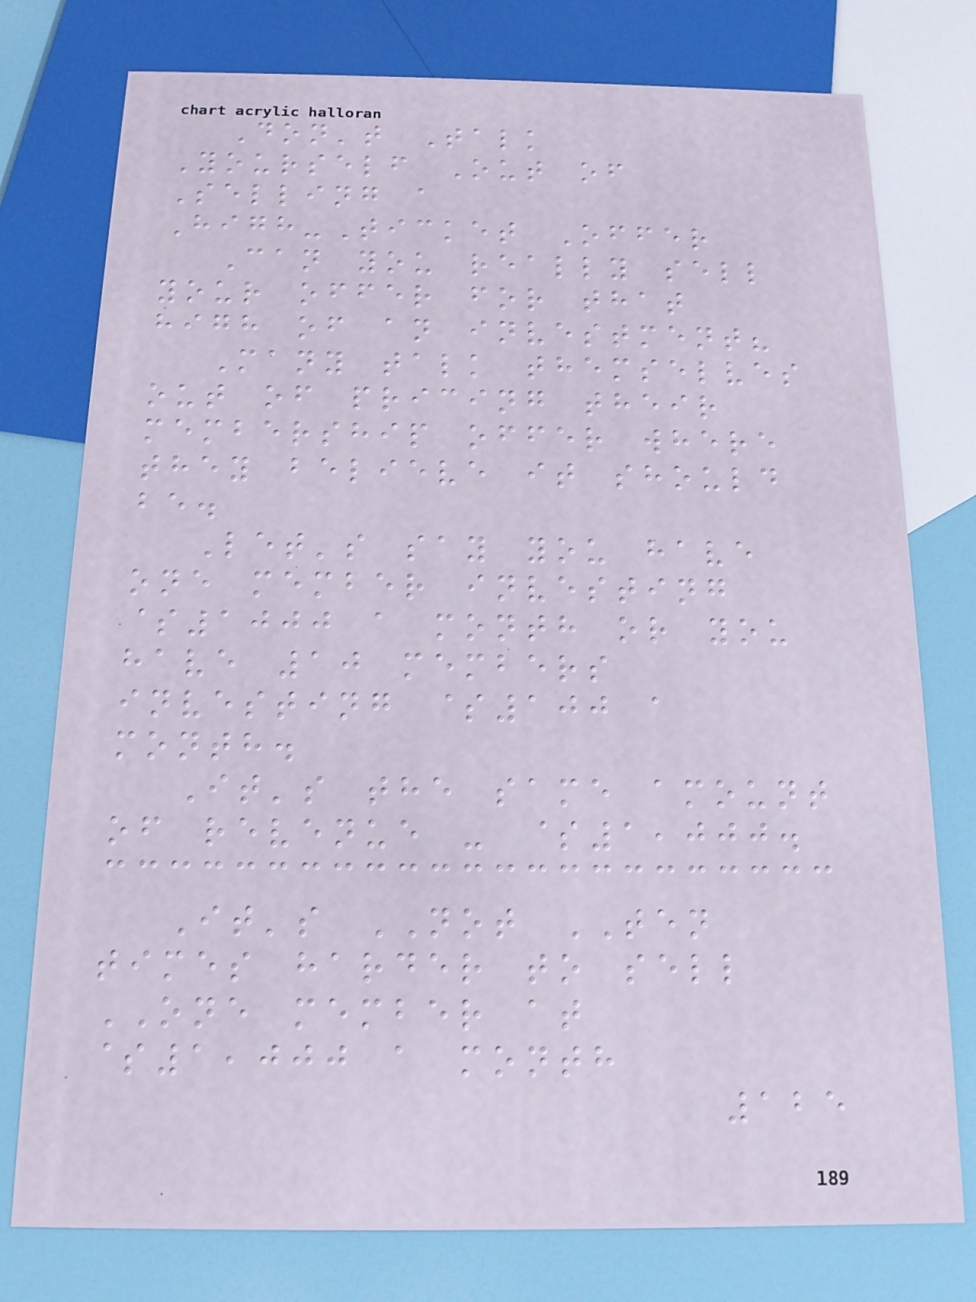Don't Talk
Yourself Out of
Selling a
High-Ticket Offer
Can you really sell
your offer for that
high of an investment?
Many talk themselves
out of pricing their
membership offer where
they believe it should
be.
Let's say you have
one member investing
$1000 a month or you
have 10 members
investing $100 a
month.
It's the same amount
of revenue - $1,000.
It's NOT TEN
times harder to sell
ONE member at
$1,000 a month
125
